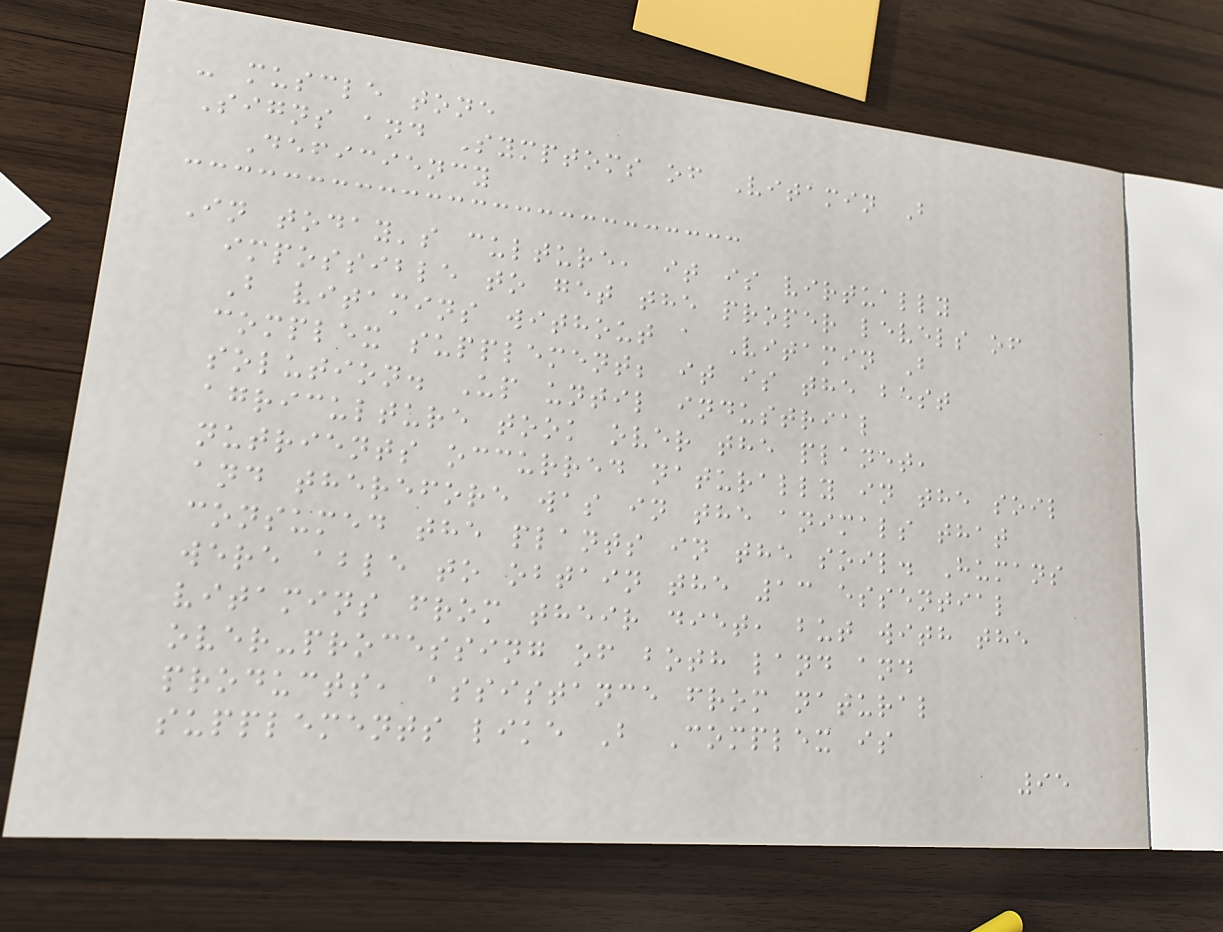- muscle tone
Signs and Symptoms of Vitamin B
Deficiency
In today's culture, it is virtually
impossible to get the proper levels of
B vitamins without a Vitamin B
complex supplement; it is the best
solution. Up until industrial
agriculture took over the planet,
nutrients occurred naturally in the soil
and therefore was in the animals that
consumed the plants in the soil. Humans
were able to obtain the 13 essential
vitamins from their diet, but with the
over-processing of both land and
products, assistance from natural
supplements like B Complex is
95
